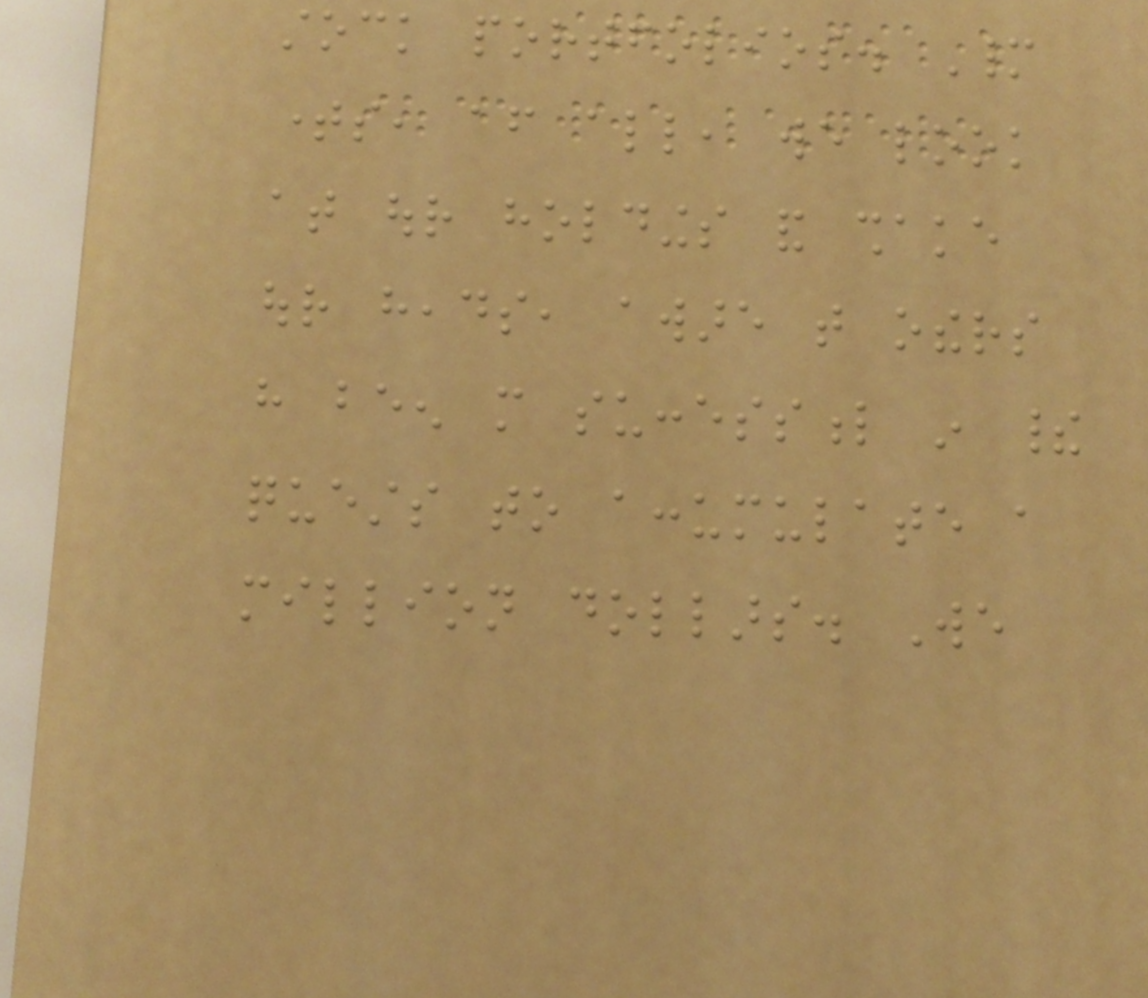stock portfolios. Many
times, after all, we look
at our holdings and shake
our heads, aware that others
have been more successful in their
quests to accumulate a
million dollars. We
